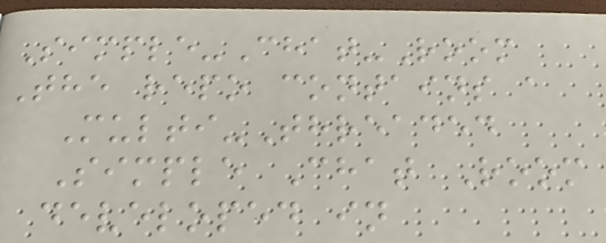Simple-Chat-Room
The repo contains a
Multi-Threaded
Simple Chat Room
developed in
